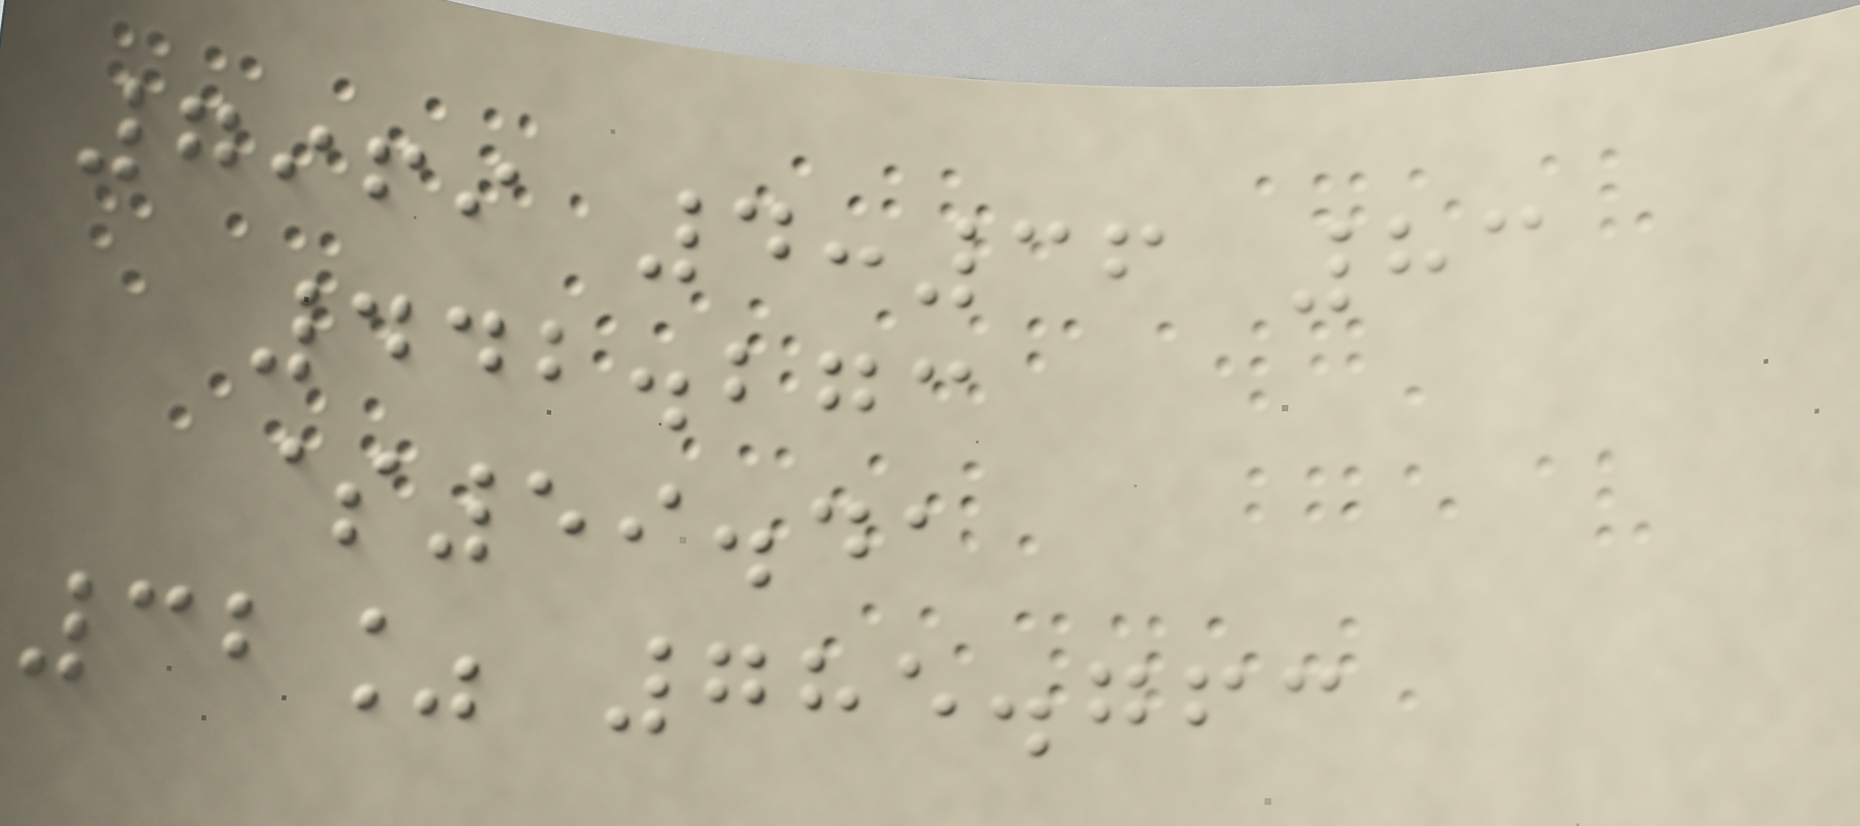7969 4:36 83
442.273
$59.41
32% 785.763
